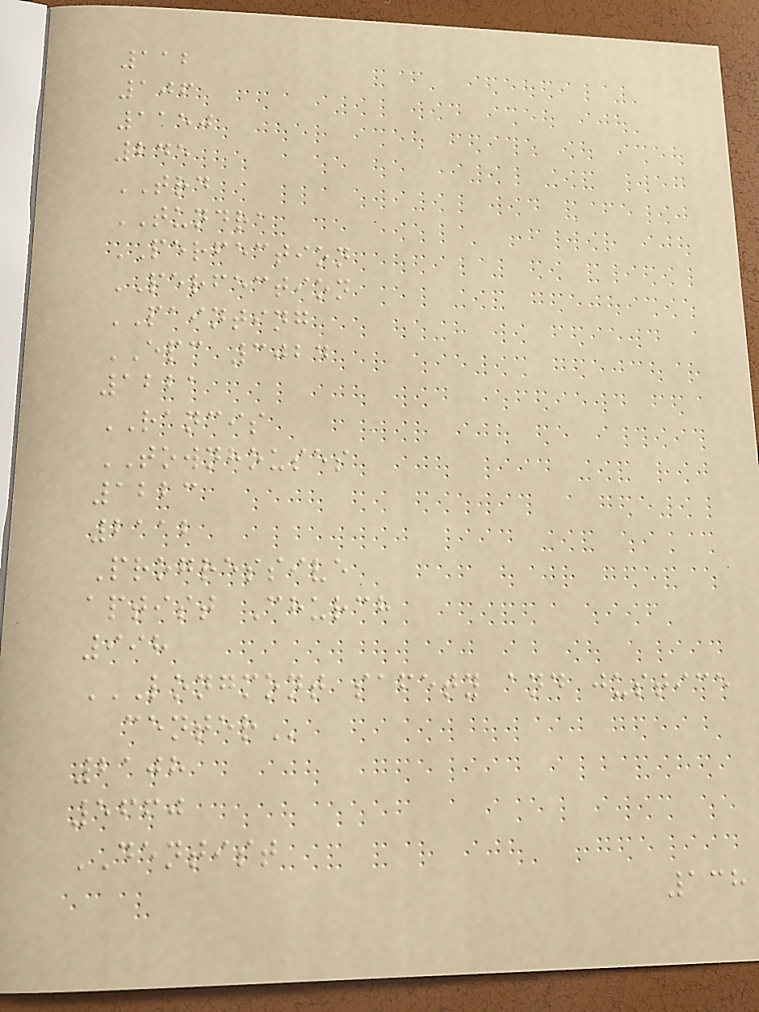112
106
1150
245
TRD
TUNDRA
PERFECTION
PERFECTION
PAINTING
EPC 3024
1221
RANCIS
TOWNHOUSES
1223
2112
Progressive
aptist Church
998
LONGMONT SAFETY AND JUSTICE
CENTER
2108
5660
DENTIST
138
